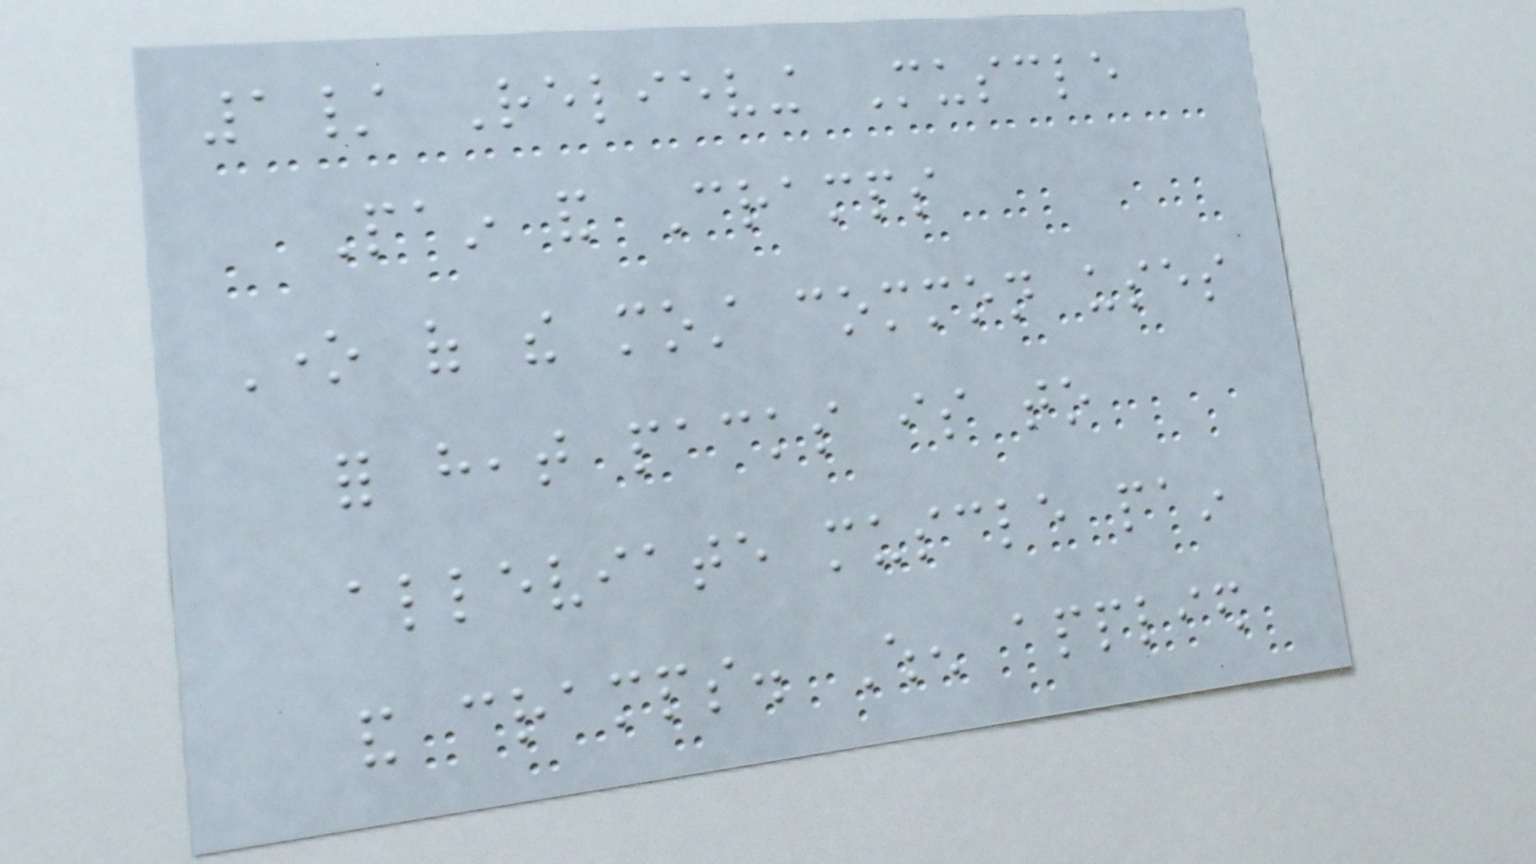1/ Relieving Muscle
Pain and Cramps
One of the most common uses
for heat packs is to
alleviate muscle pain
and cramps. When applied
